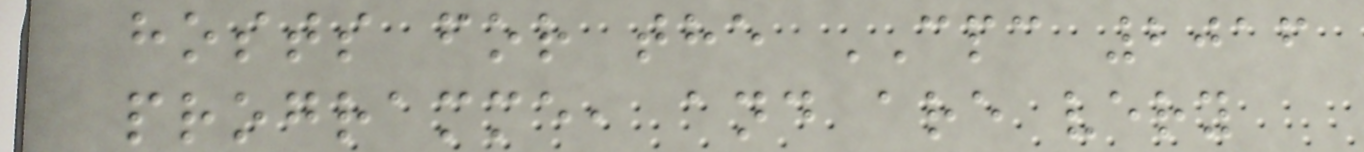hosts for the CPC 2016
programme, and are very
